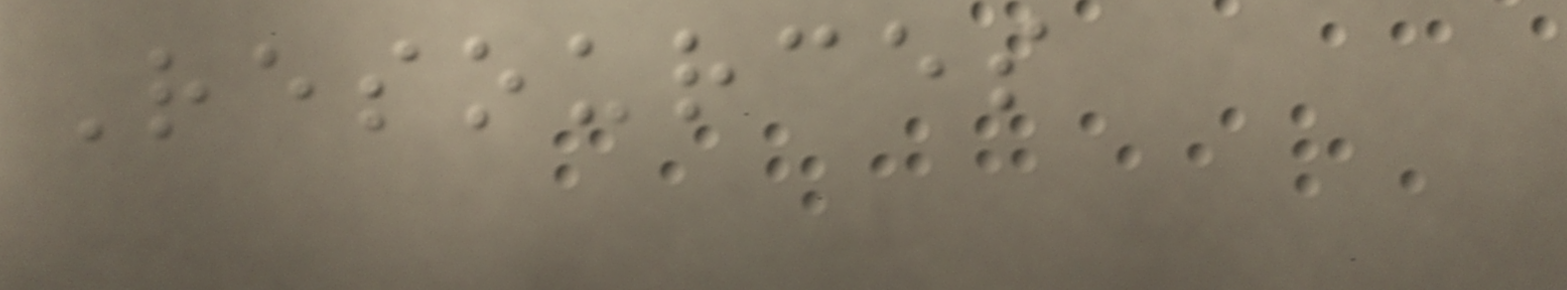Resources
